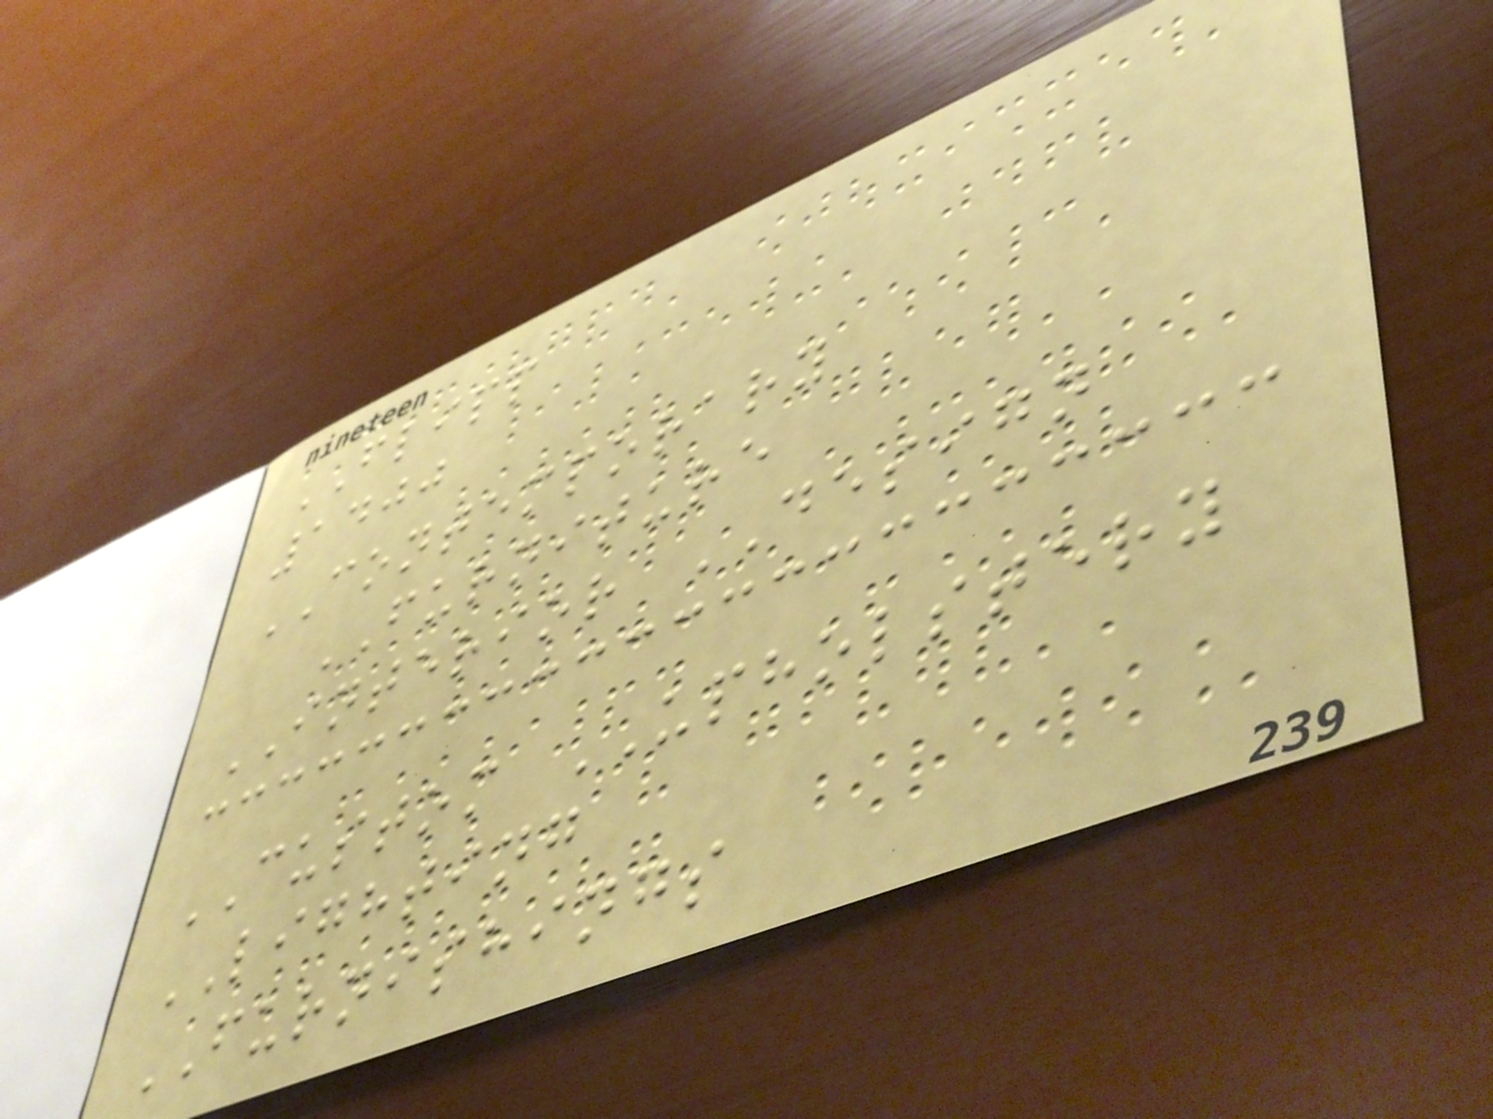FLIPP
1400
CONTEMPORARY
FURNITURE
INTERIOR DESIGN
CUSTOM UPHOLSTERY
LIGHTING
FURNISHINGS
